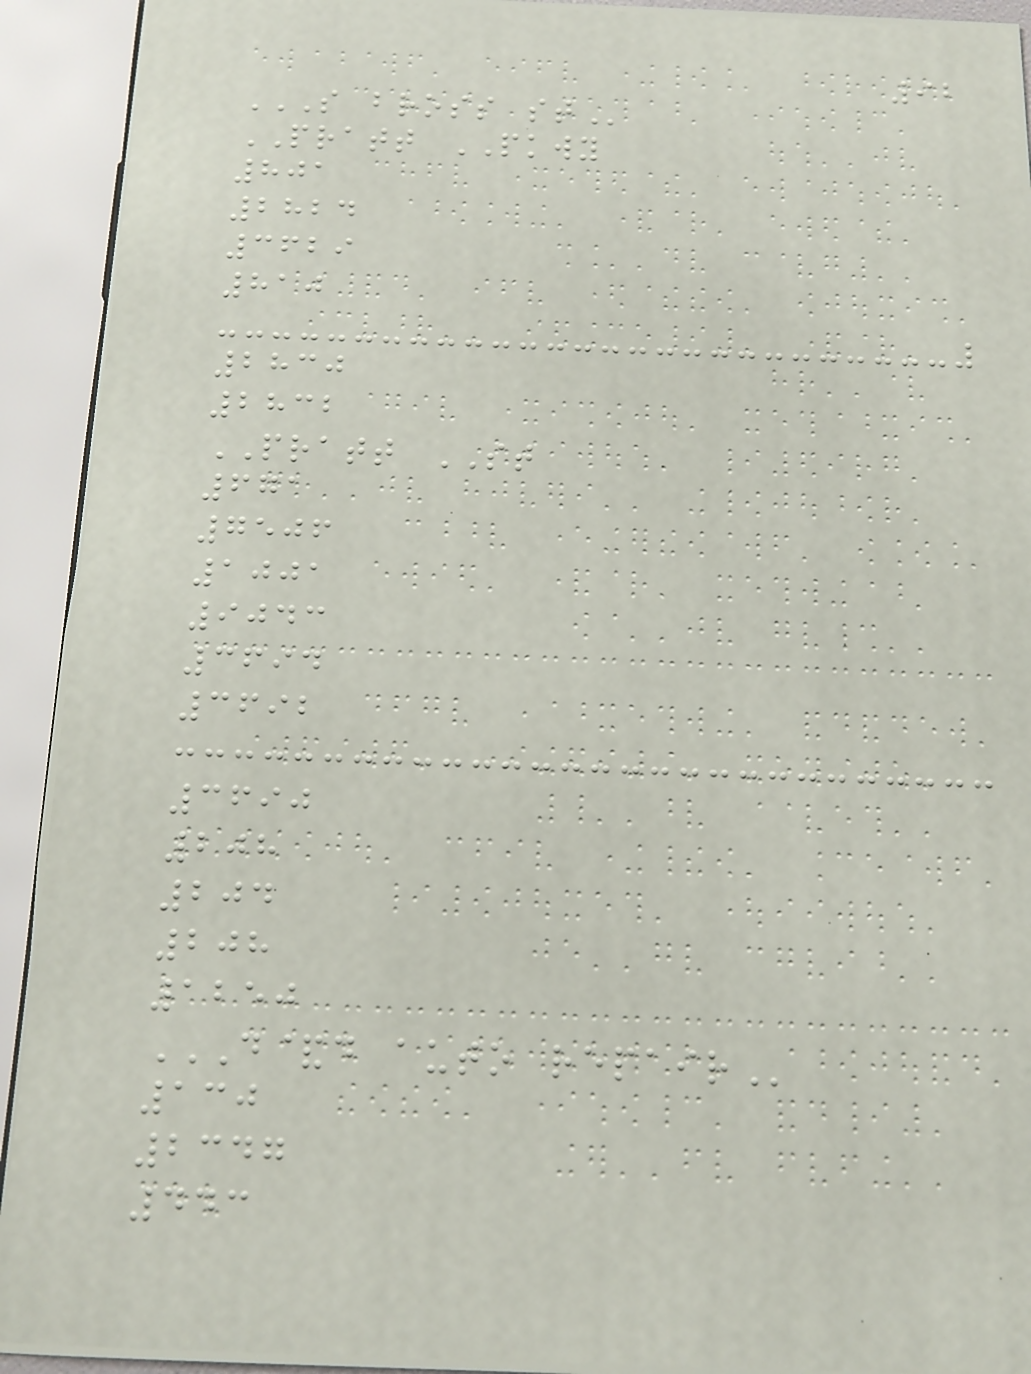92
S BROSS ST
PRATT PKWY
801
2824
3629
810
2830
2832
PRATT ST
671
7506
1001
9043
3694
3692
3690
208
204
208
1250
D&D AUTO REPAIR
130
2347
443
